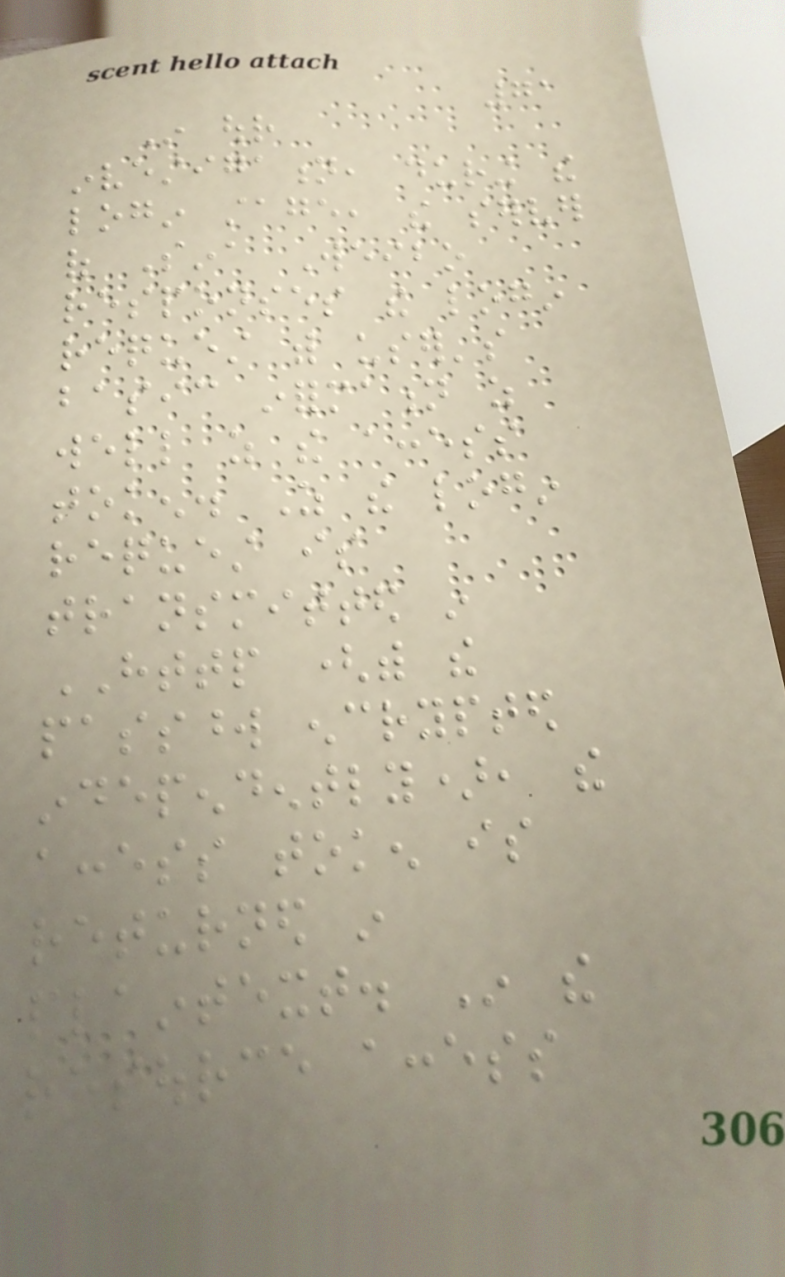71
In our
investigation, during the
login stage, the server
of Sina Weibo
responses the login
request with user's
basic information as
well as the access
token. As the login
request is
transmitted in
HTTP (with the
password encrypted
independently), the
access token is
returned in
plaintext. In the
resource access
